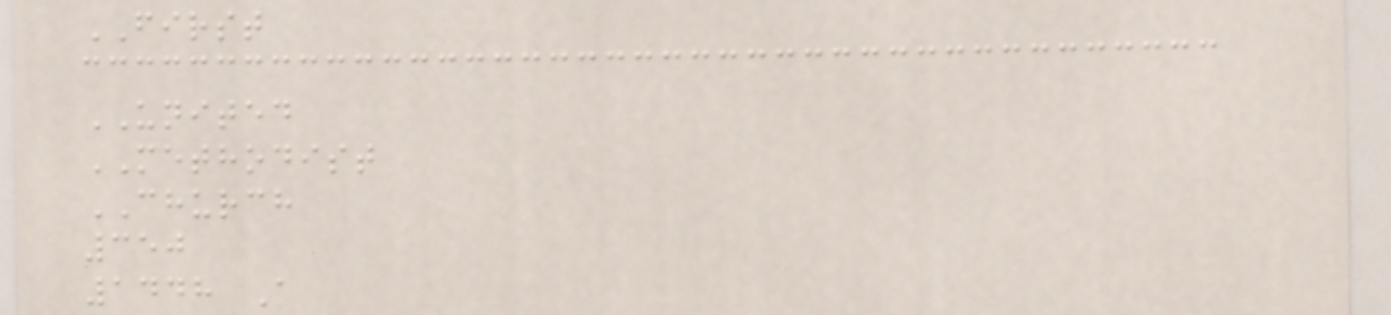FIRST
UNITED
METHODIST
CHURCH
350
1448 A
